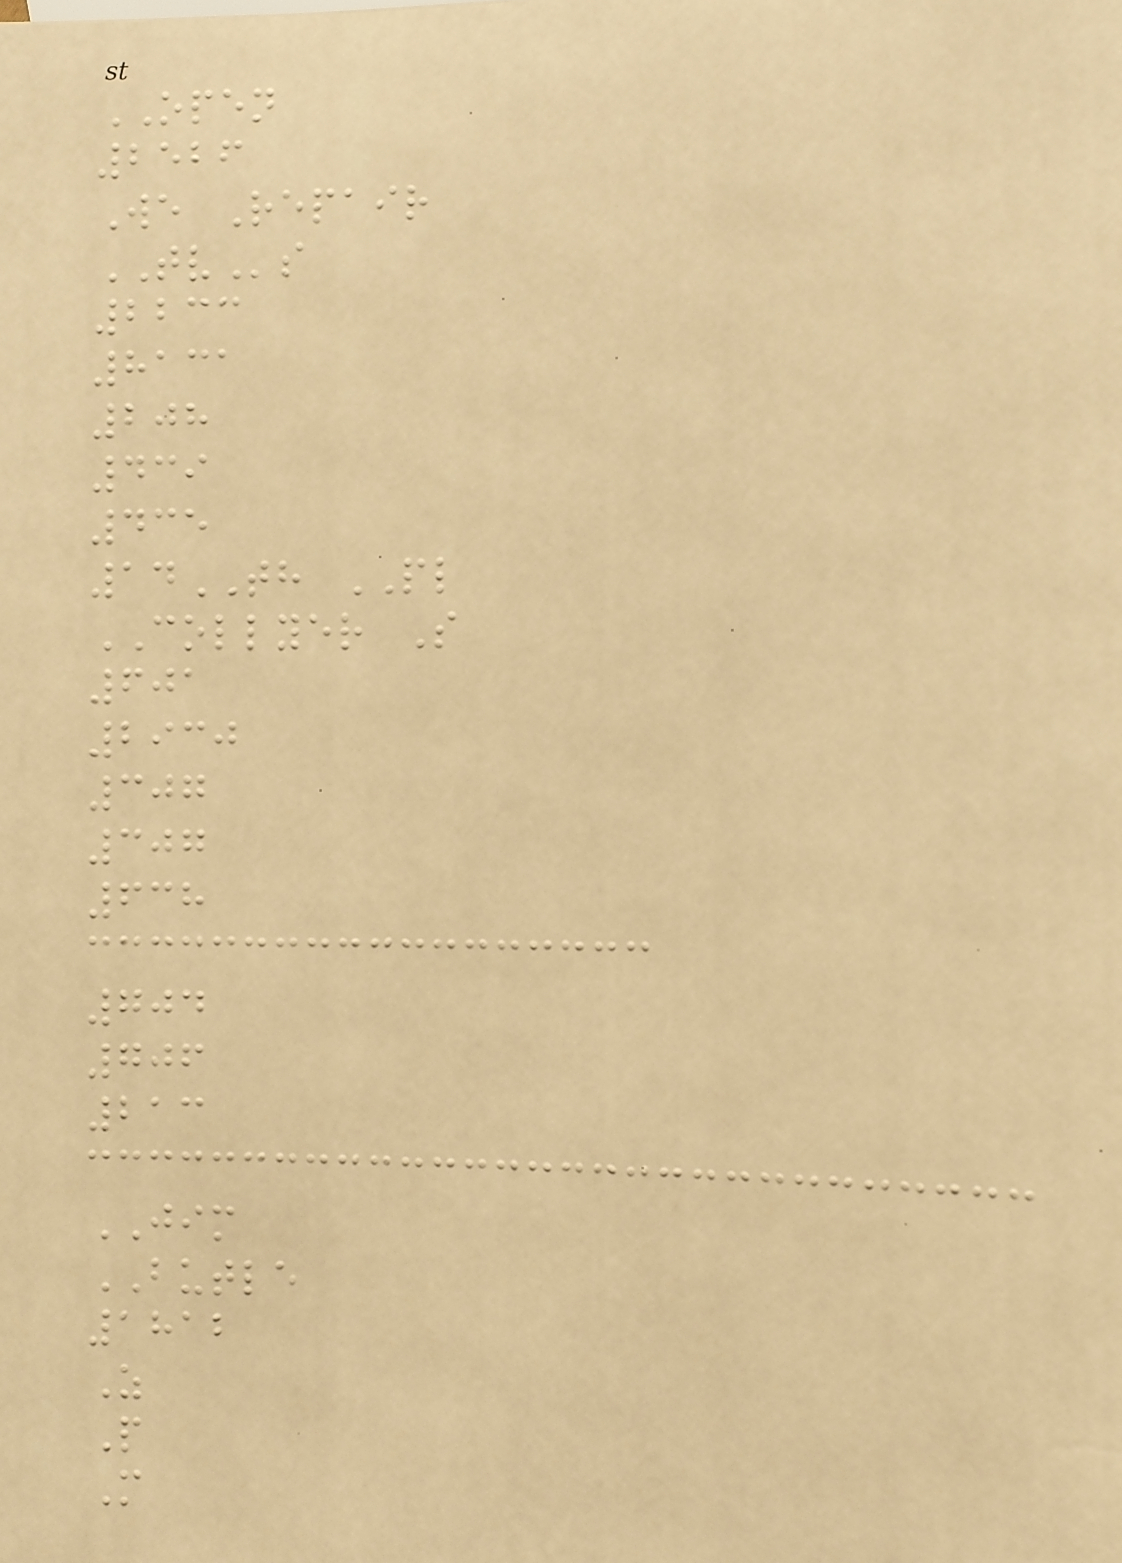OPEN
2526
We Repair
TVs
2233
8131
208
439
435
14TH PL
COLLYER S
601
2930
307
307
638
704
706
213
JIM
BUTLE
1812
Z
P
M
